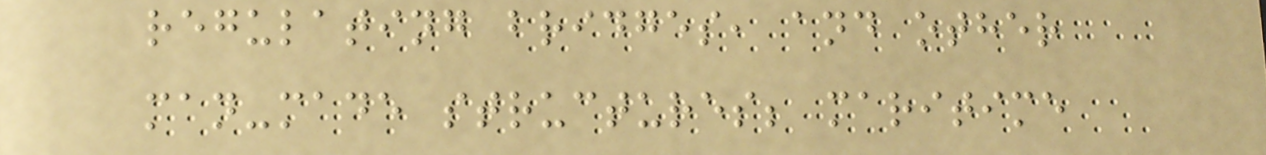regulating bridges, and other
man-made structures; maritime
